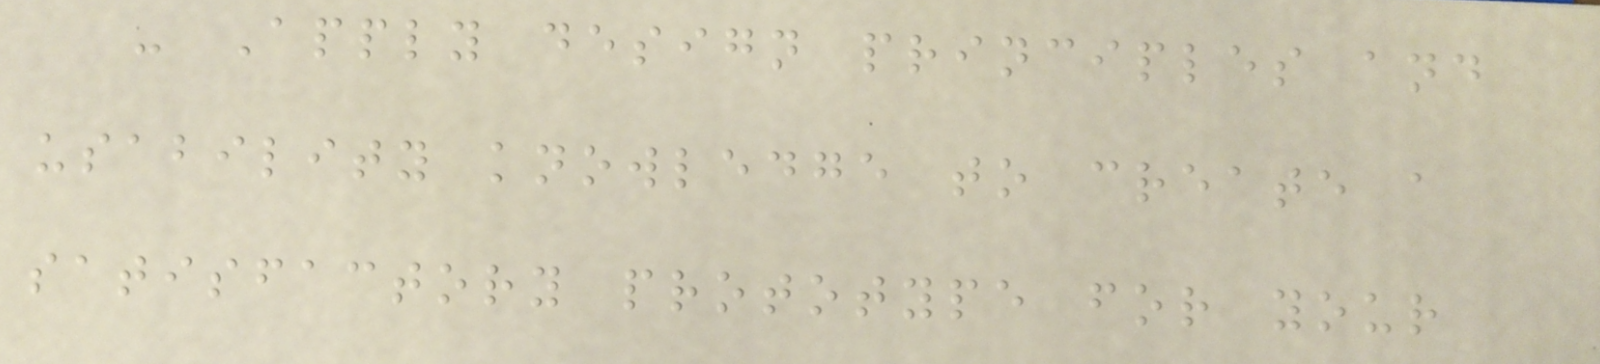- Apply design principles and
usability knowledge to create a
satisfactory prototype for your
